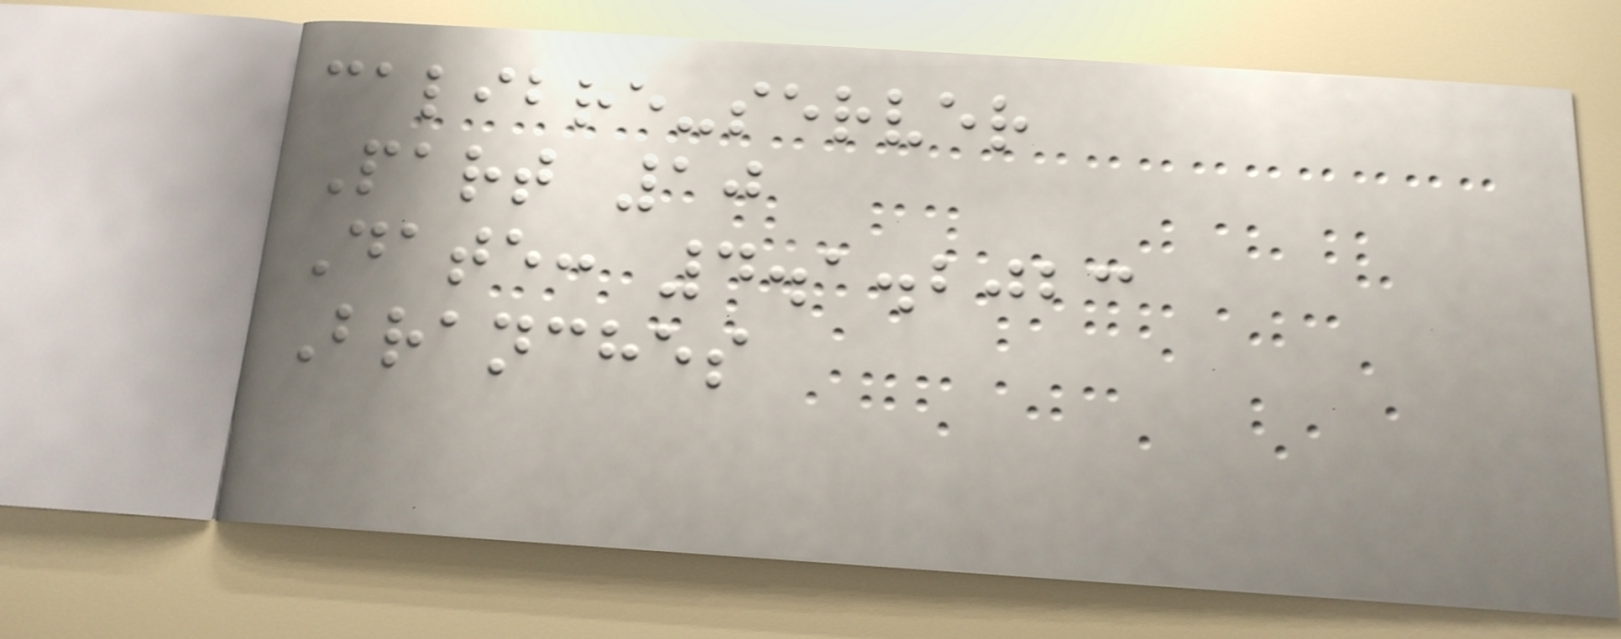calibre-server
Part 10
Date: 4.1.2023
Branches
